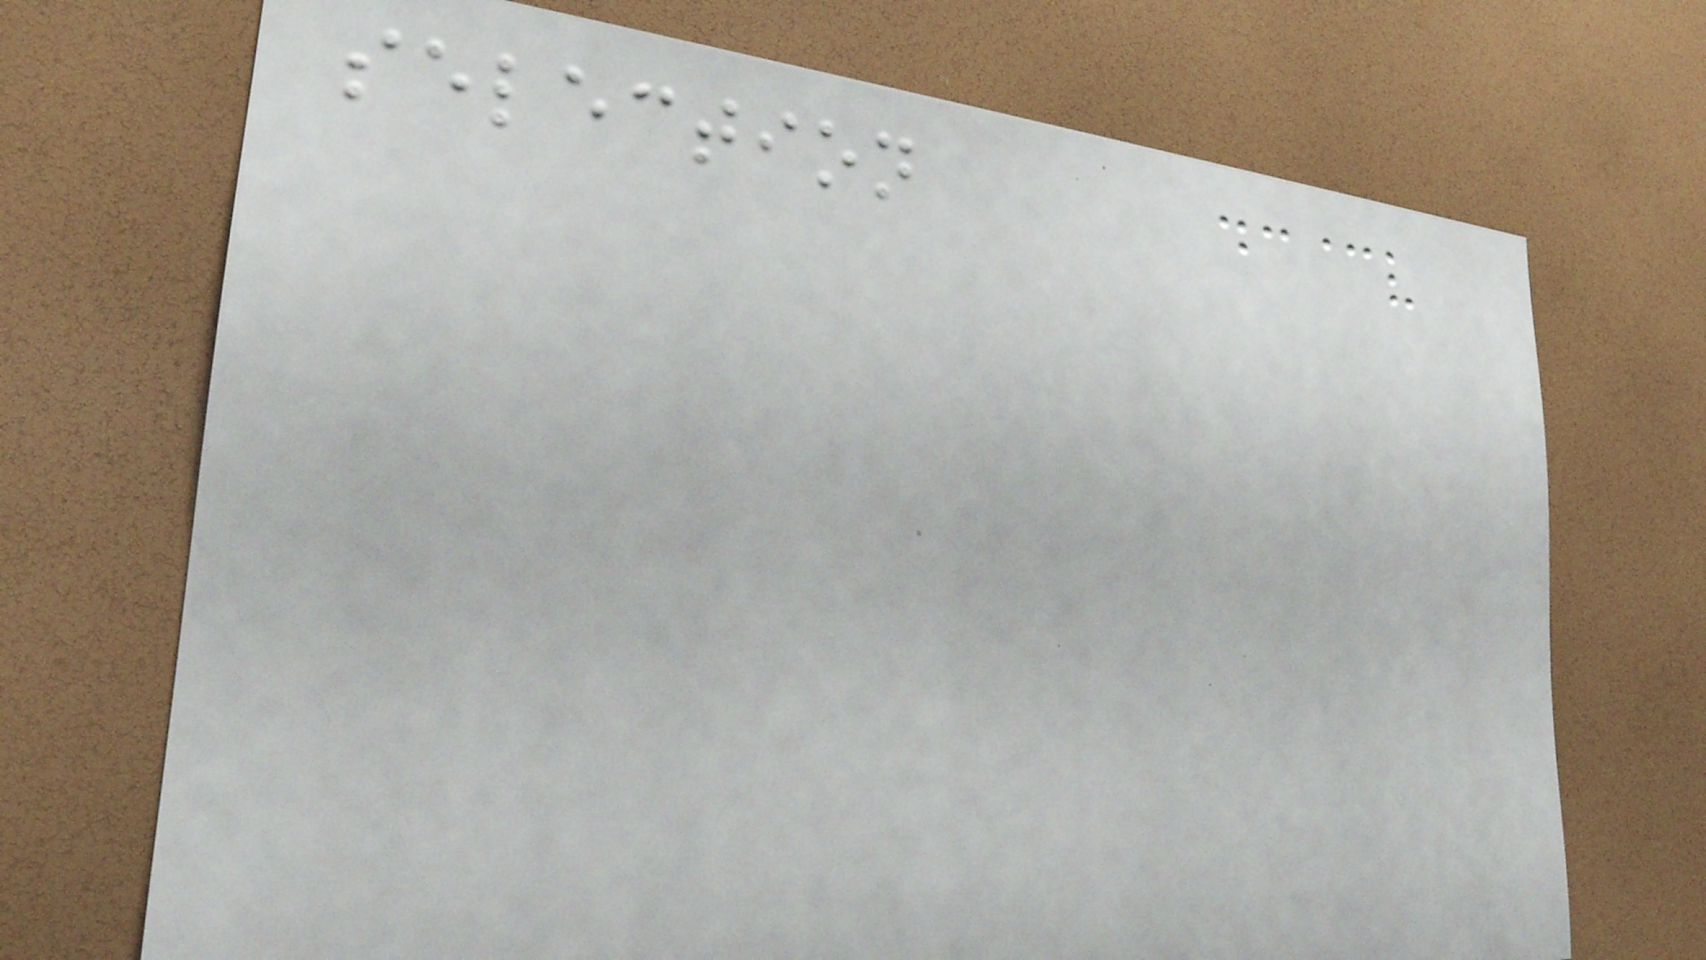selection
